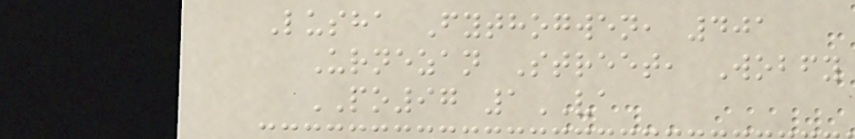Lusha Fythogwen, 401
Urnezan Street, Wobfy
PO97 1VA
